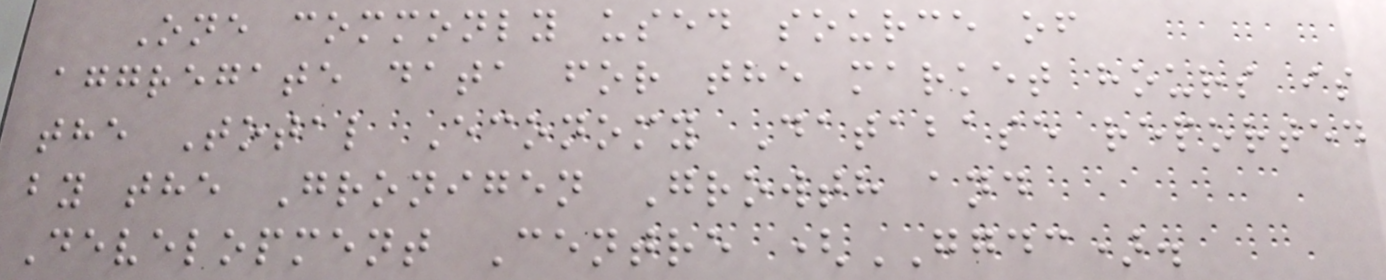One commonly used source of
aggregate data for the market hours is
the Total Economy Database reported
by the Gronigen Growth and
Development Centre (GGDC).
